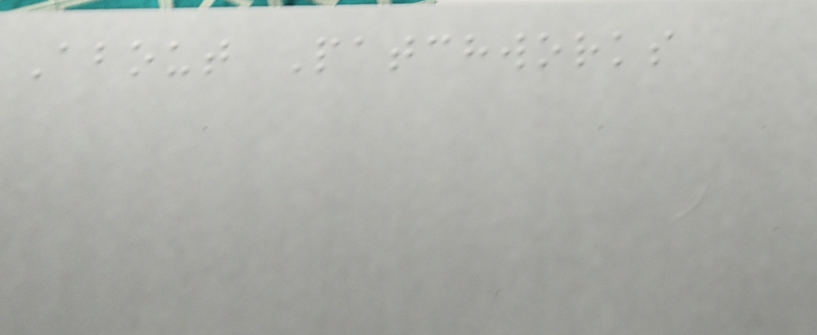About Patchworks
